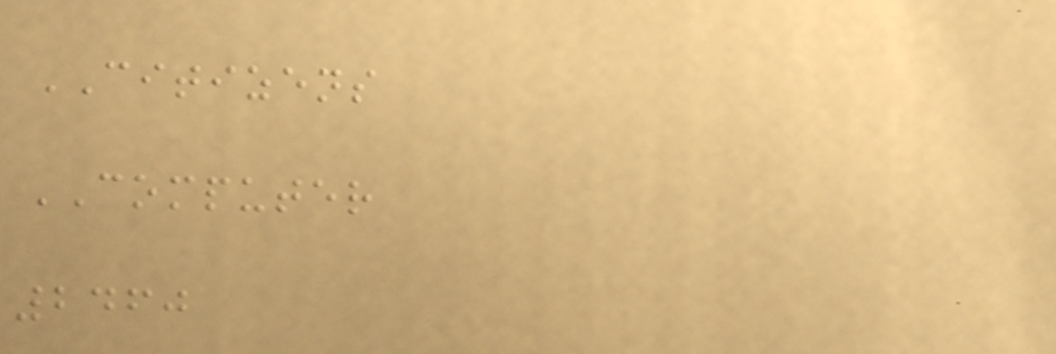CITIZENS
COMPUTER
2460
